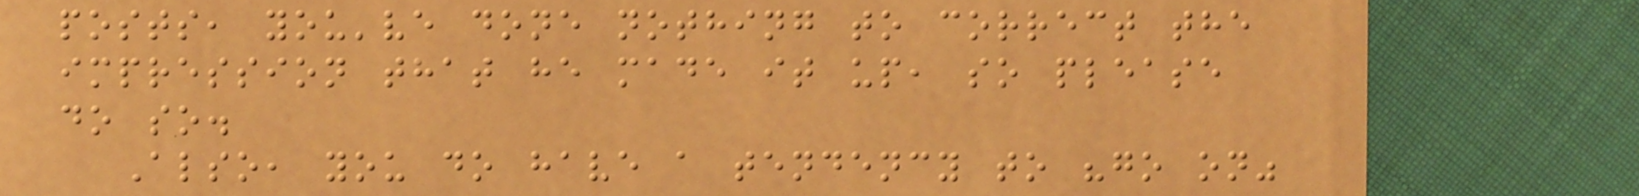posts, you've done nothing to correct the
impression that he made it up, so please
do so.
Also, you do have a tendency to "go on"
